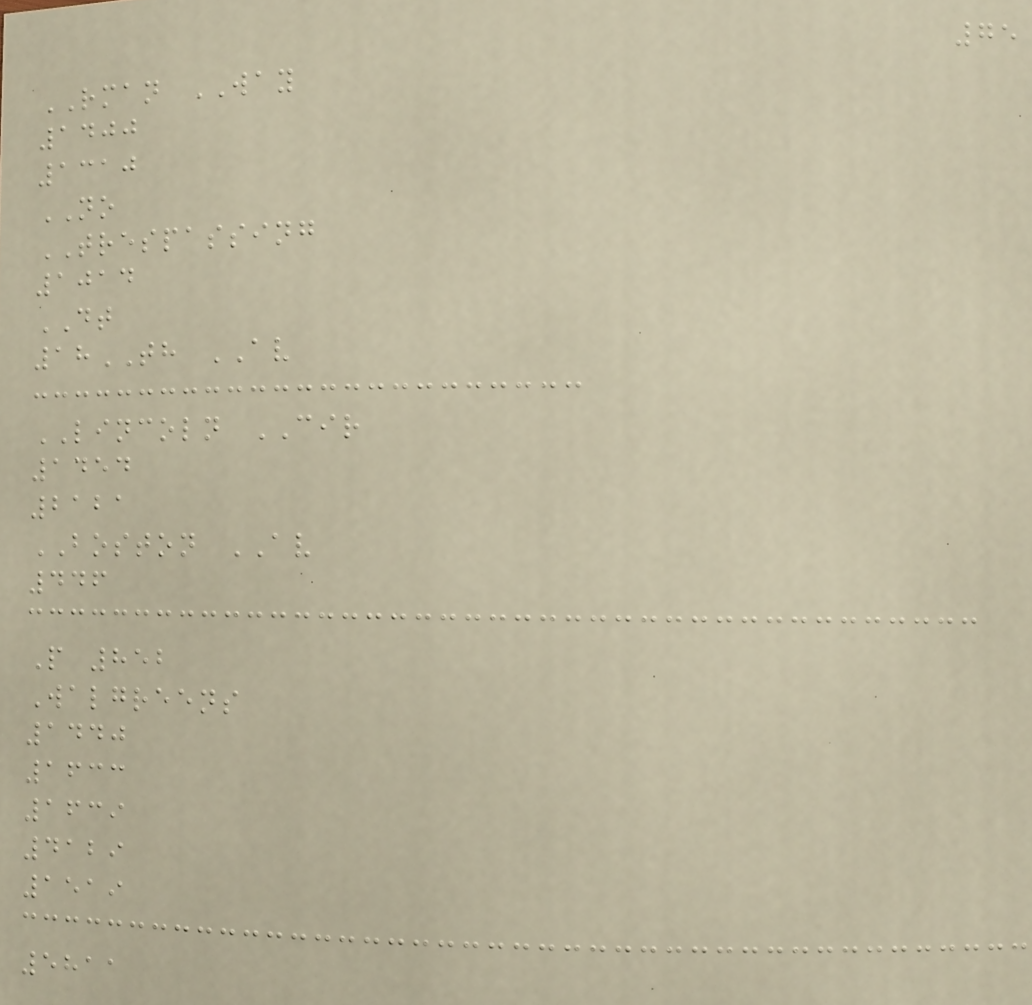75
RMAN WAY
1400
1310
NO
TRESPASSING
1014
DT
18TH AV
LINCOLN CIR
1454
2121
BOSTON AV
446
P 852
Walgreens
1440
1633
1639
4129
1519
5811
